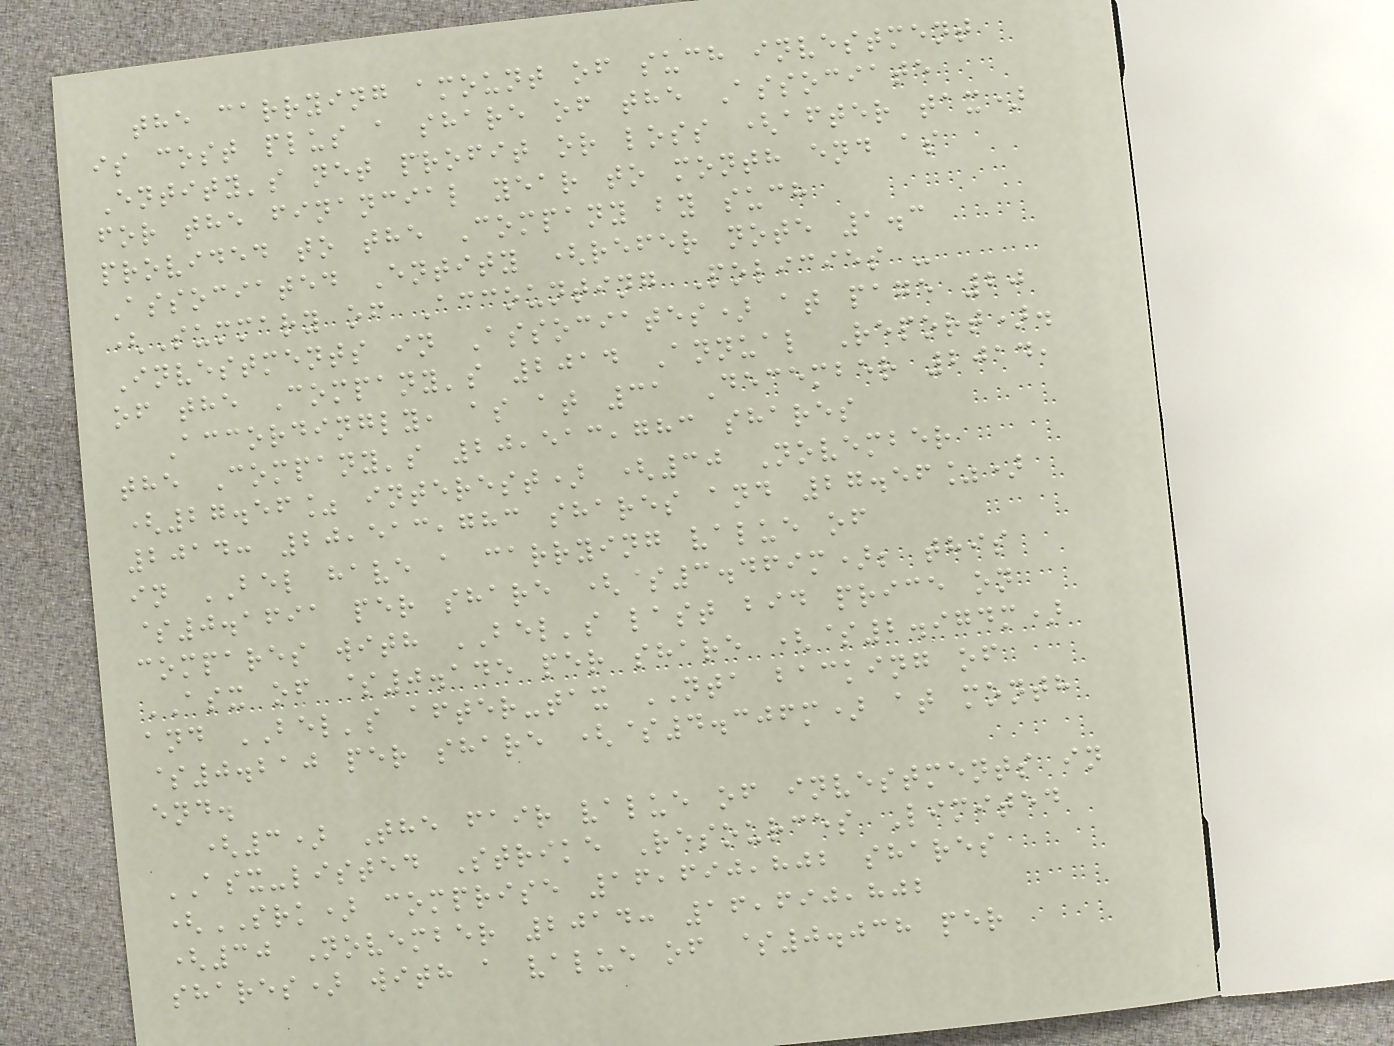the carrying amount of such investment
is cost plus a share of the Associate
Entity's net profit or loss (after tax)
for the financial year to month end as
provided to the Company by such
Associated Entity (refer note 1.3
(Summary of Accounting Policies -
Investments in Associates) at page 20
of the Company's 2014 Annual Report).
Accordingly, as at 31 December 2014,
the Company's 20,513,783 shares
(27.56% interest) (30 November
2014: 20,513,783 shares and 27.56%)
in BEL have a carrying value of
$0.1691 per share ($3.469m); this
compares with BEL's last bid price on
ASX of $0.145 per share ($2.974m)
and BEL's after-tax NTA backing of
$0.210 per share ($4.306m) at month
end.
(3) The fair value of investments in
ASX-listed Strike Resources Limited
(SRK) comprise 16,690,802 shares
(30 November 2014: 16,690,802
shares) with a value of $0.038 per
